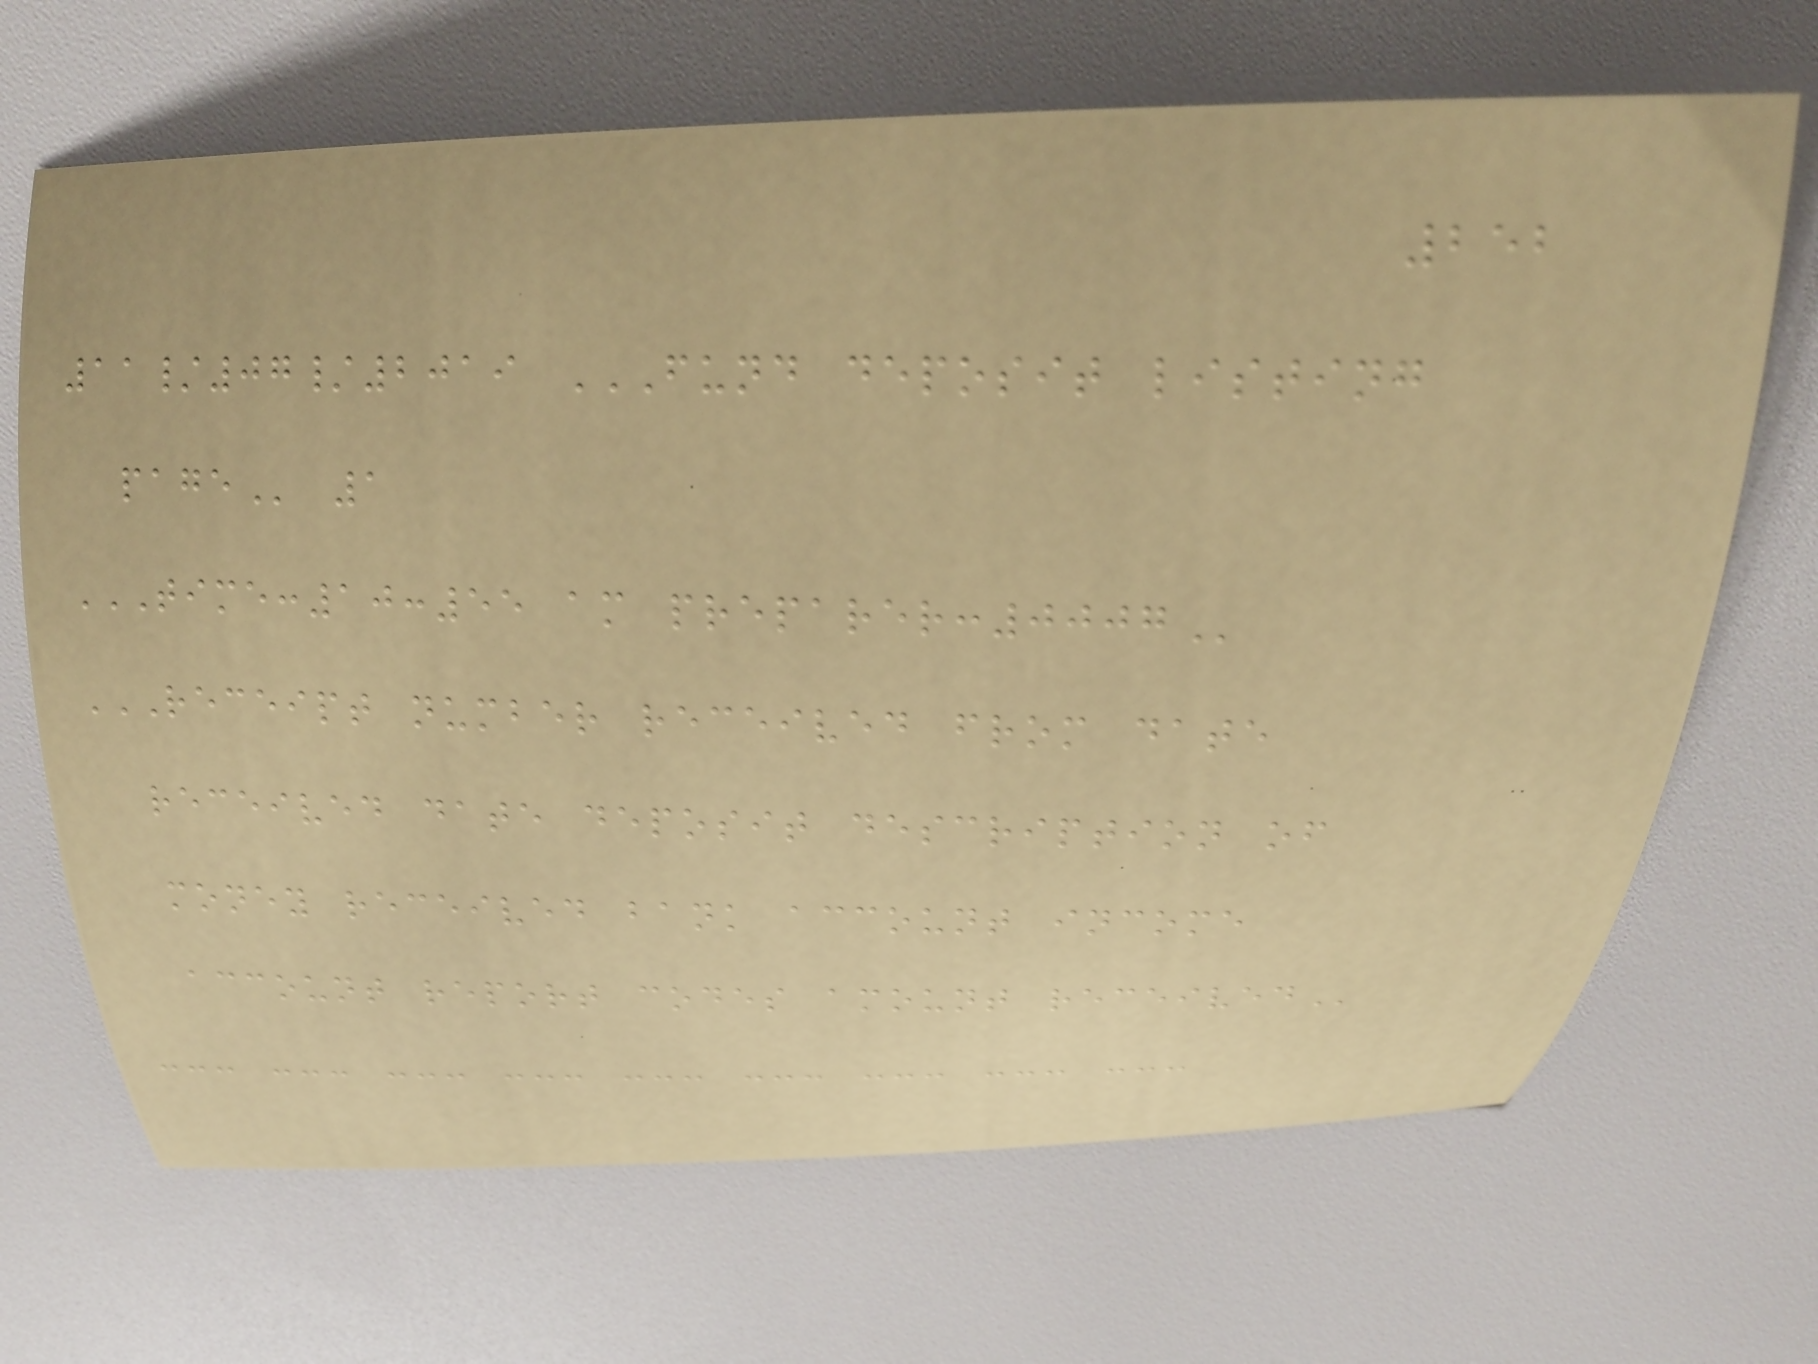252
11/07/2019 FUND DEPOSIT LISTING
PAGE 1
TIME:10:55 AM PREPARER:0007
RECEIPT NUMBER RECEIVED FROM DATE
RECEIVED DATE DEPOSIT DESCRIPTION OF
MONEY RECEIVED BANK ACCOUNT INCOME
ACCOUNT REPORT CODES AMOUNT RECEIVED
--- --- --- --- --- --- --- --- ---
